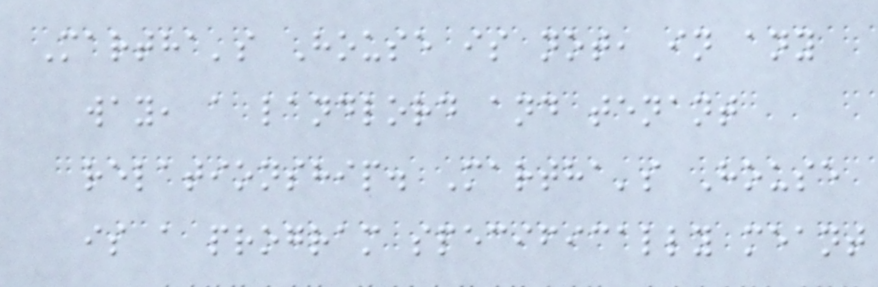Martha's House is not, in any
way, a landlord and tenant
relationship. Martha's House
is a program specifically meant
